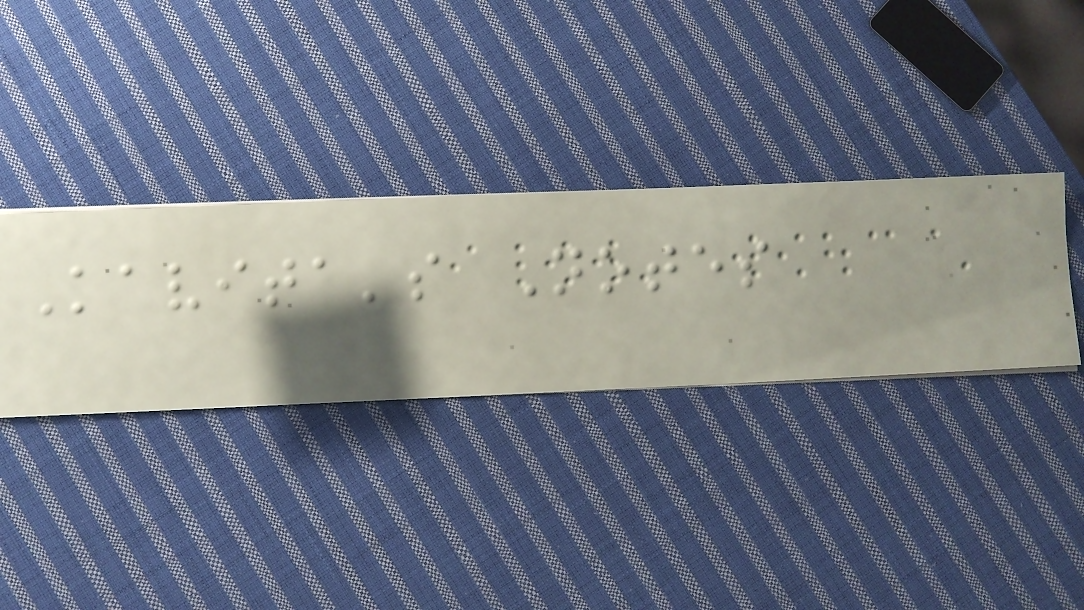Kavita's Notes
